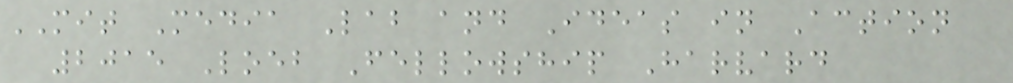MIT Media Lab and Ideas in Action
2015 Loeb Fellowship Harvard
